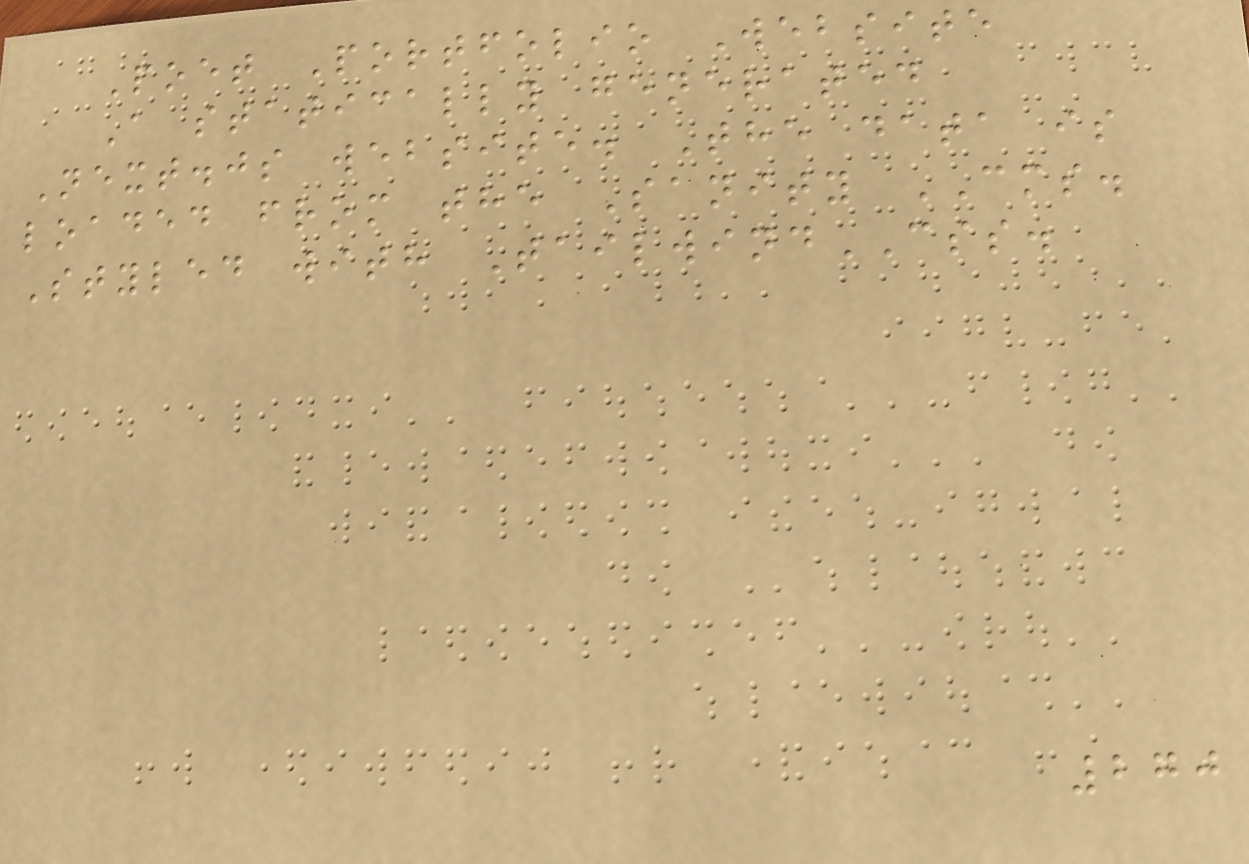Poet Portfolio Website
A statically generated
Next.js website. The data is
loaded from the Sanity CMS.
Styled with TailwindCSS.
270
